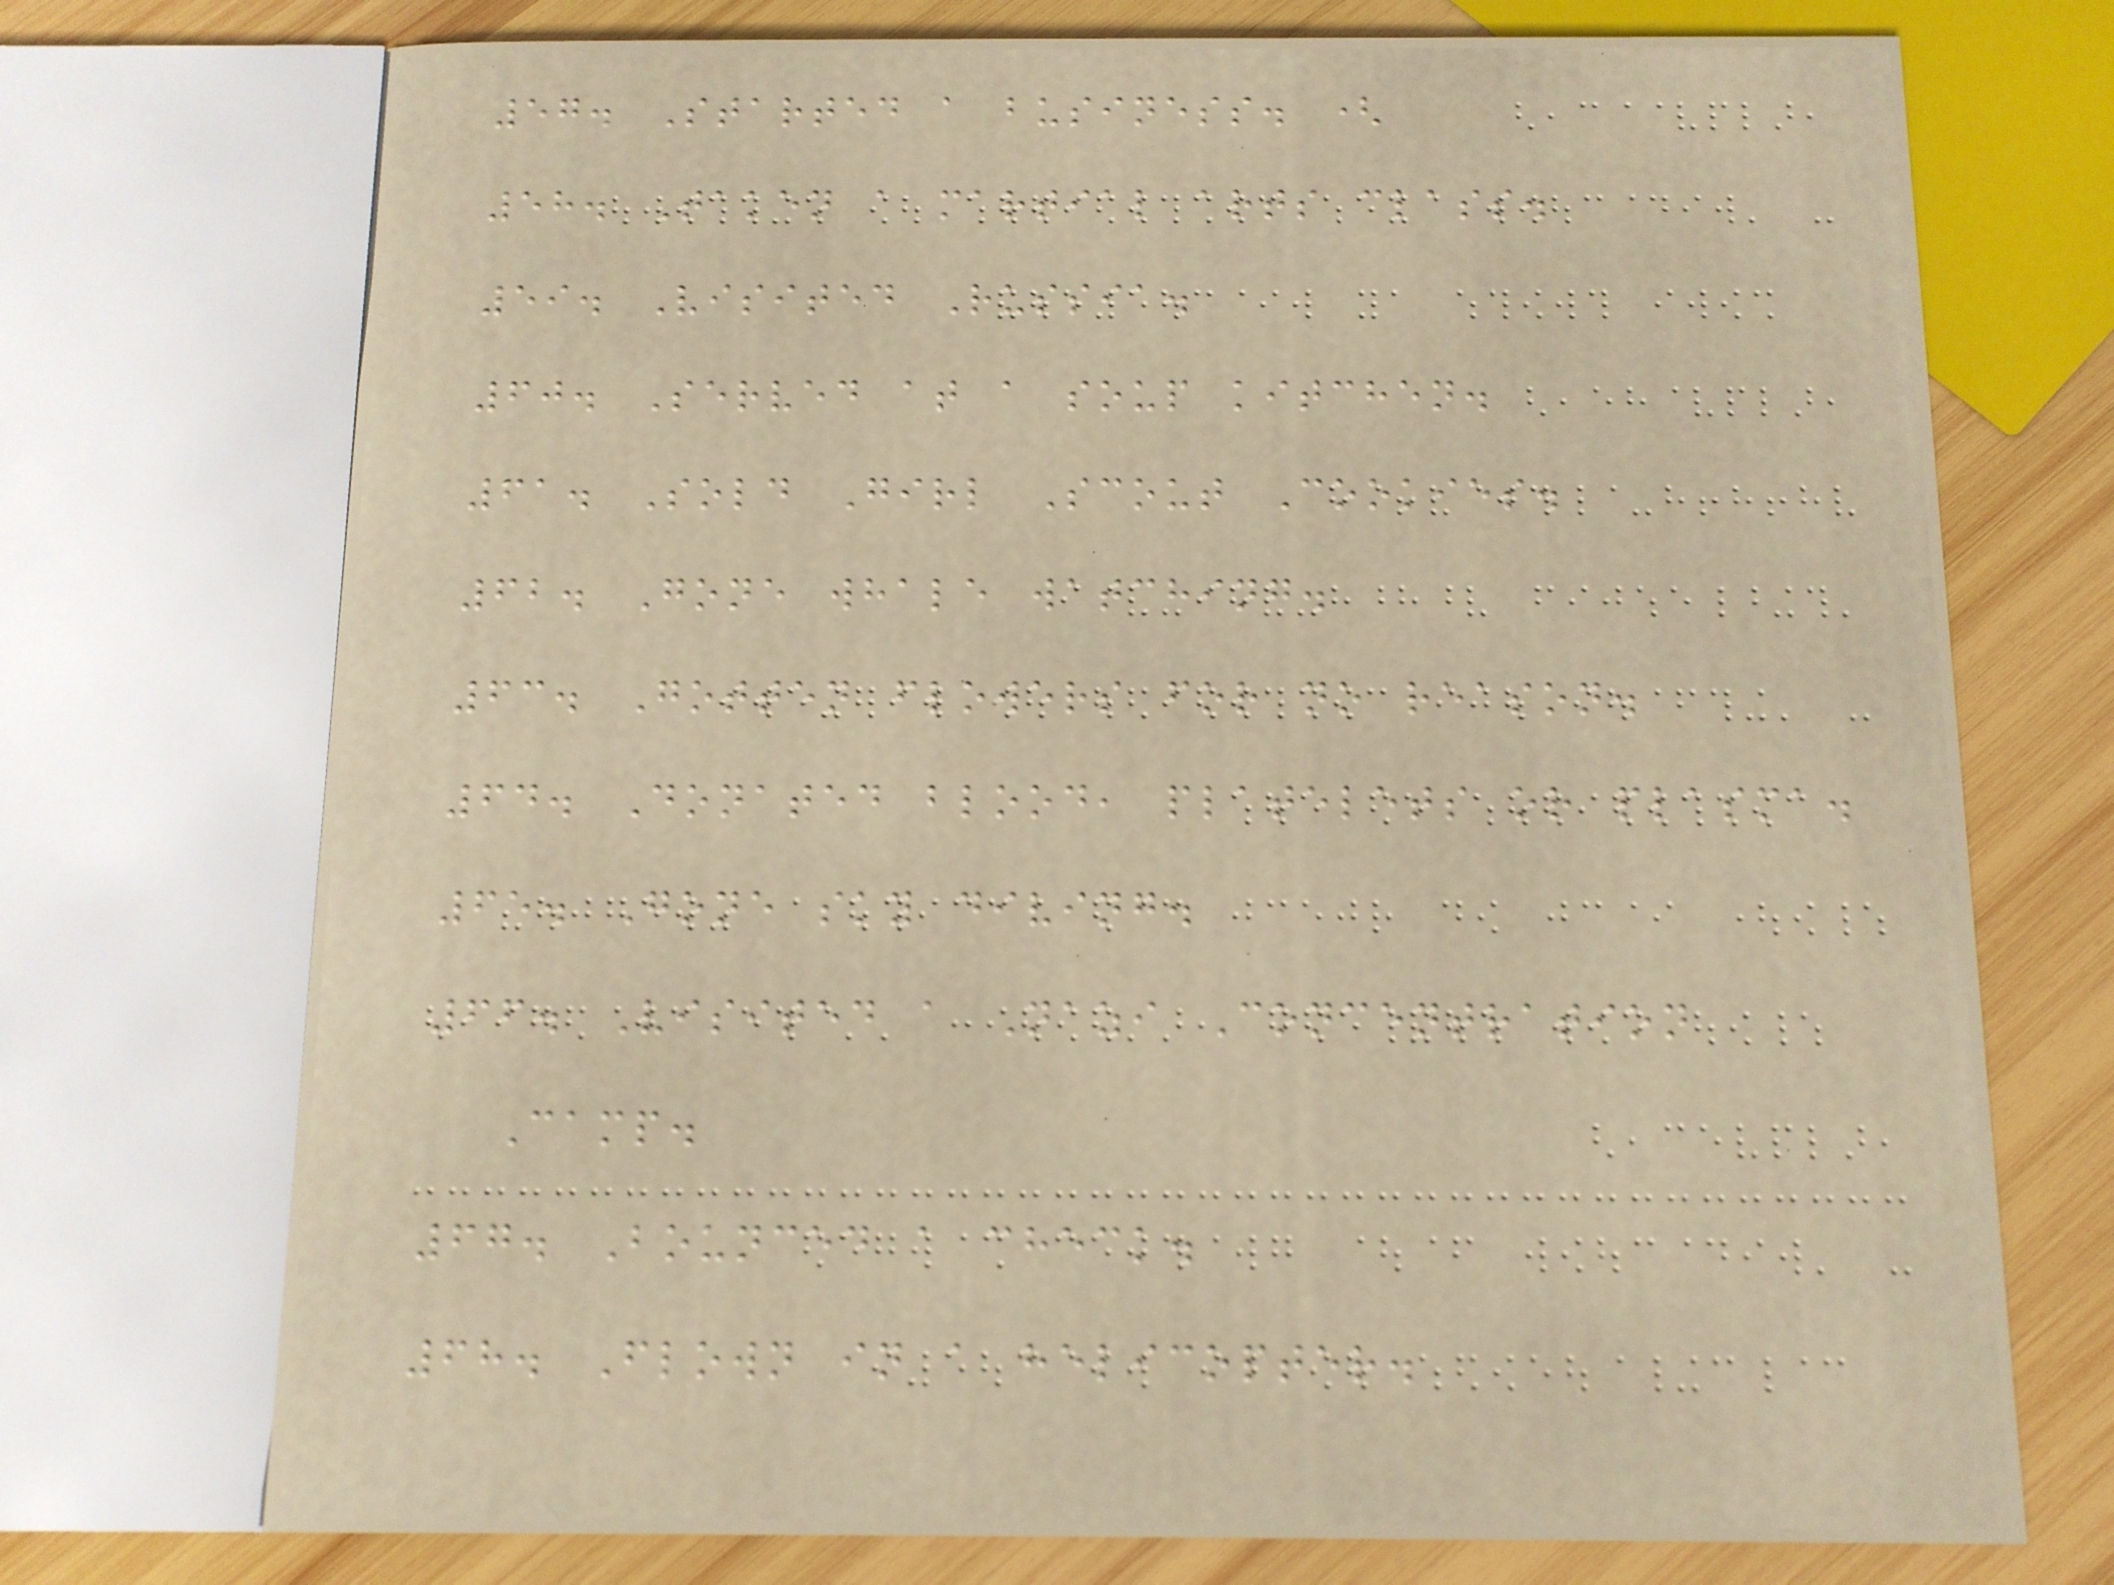57. Started a business. (
58. Taken a martial arts class.
59. Visited Russia.
60. Served at a soup kitchen.
61. Sold Girl Scout Cookies.
62. Gone whale watching.
63. Gotten flowers for no reason.
64. Donated blood, platelets or plasma.
65. Gone sky diving.
66. Visited a Nazi Concentration
Camp.
67. Bounced a check.
68. Flown in a helicopter.
